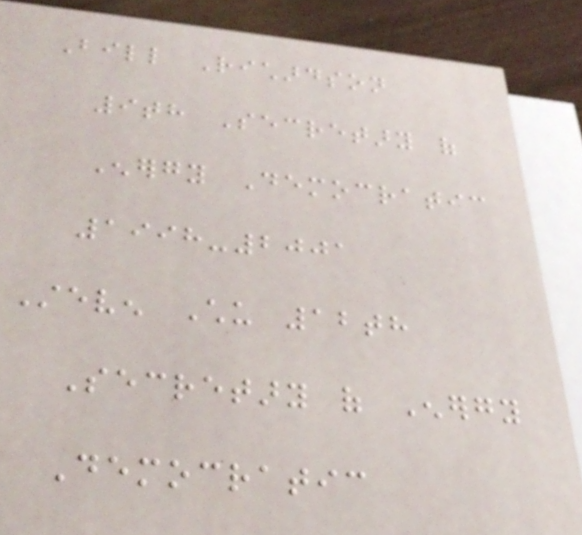Bill Richardson
9th Secretary of
Energy Democratic
1998-2001
Steven Chu 12th
Secretary of Energy
Democratic
